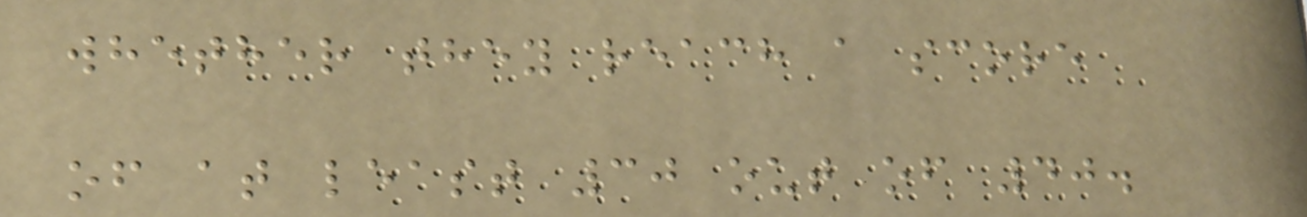whether they reach a score
of at least 30 out of 40.
